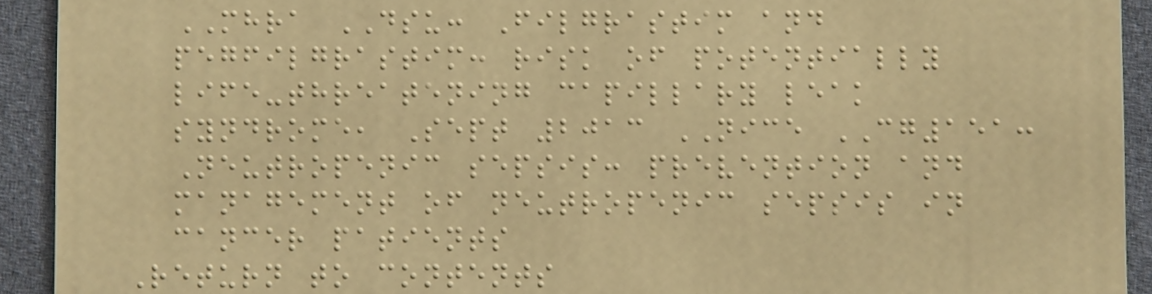MHRA DSU: Filgrastim and
pegfilgrastim: risk of potentially
life-threatening capillary leak
syndrome, Sept 2013 NICE CG151:
Neutropenic sepsis: prevention and
management of neutropenic sepsis in
cancer patients
Return to contents
